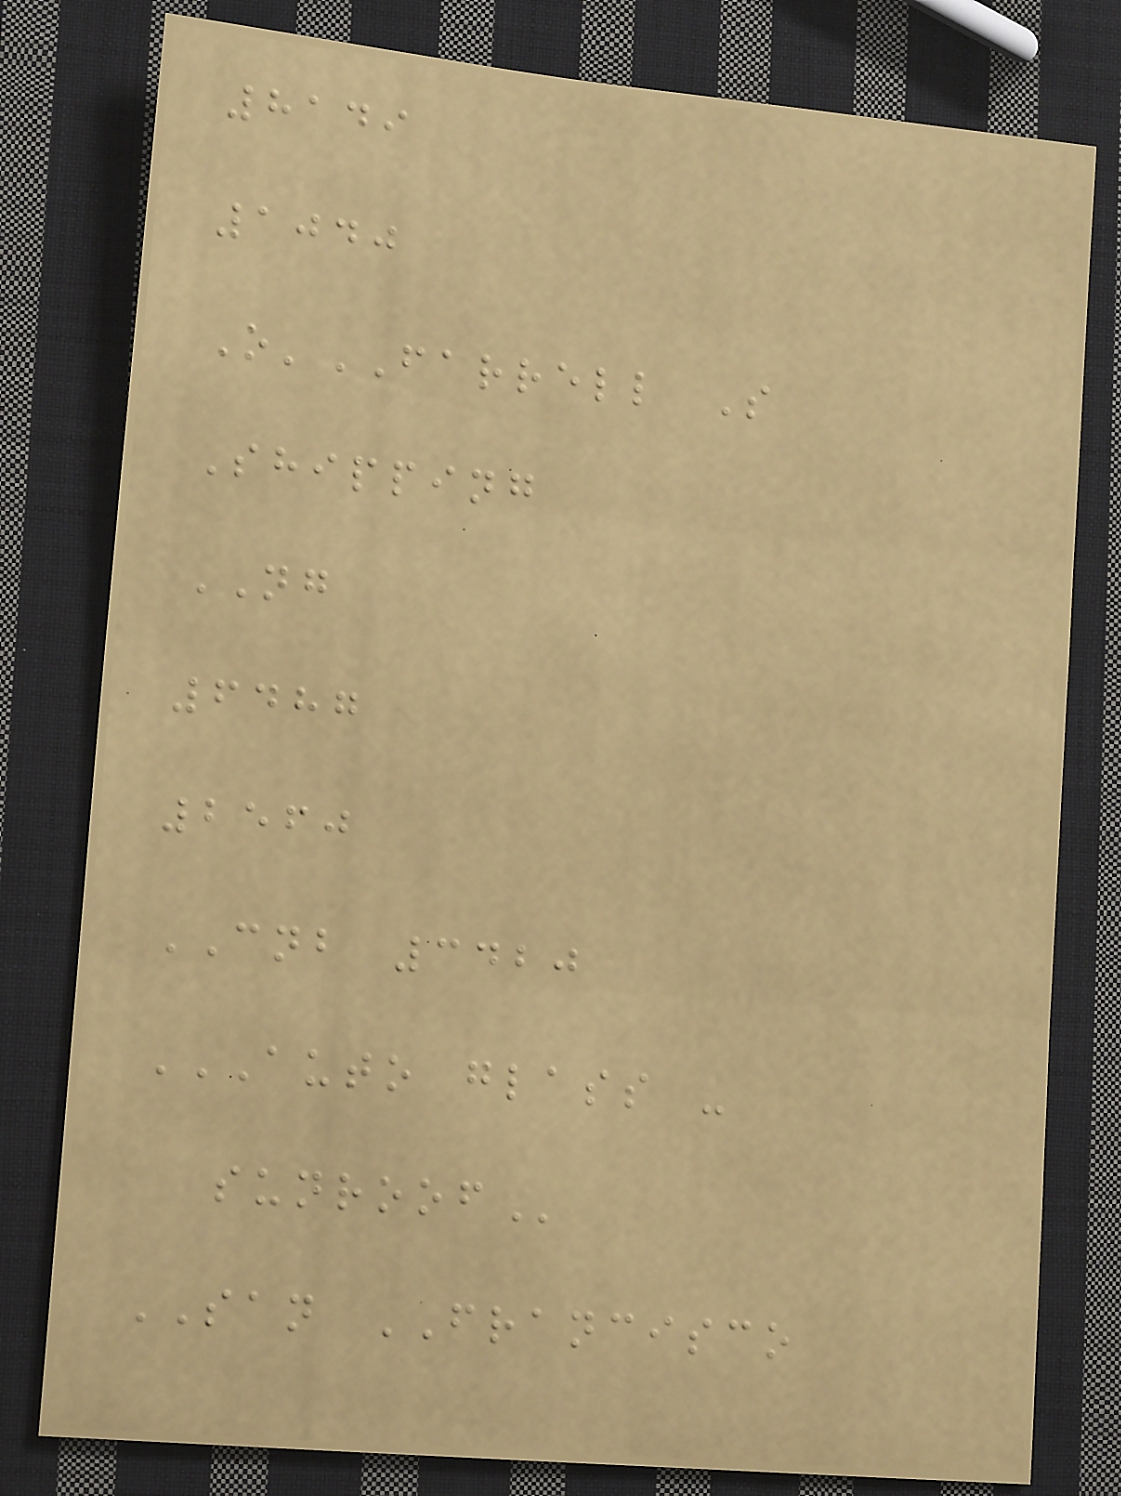8149
1040
O'FARRELL S
Shipping
NG
6487
2560
CNB 3420
AUTO GLASS -
SUNROOF
SAN FRANCISCO
